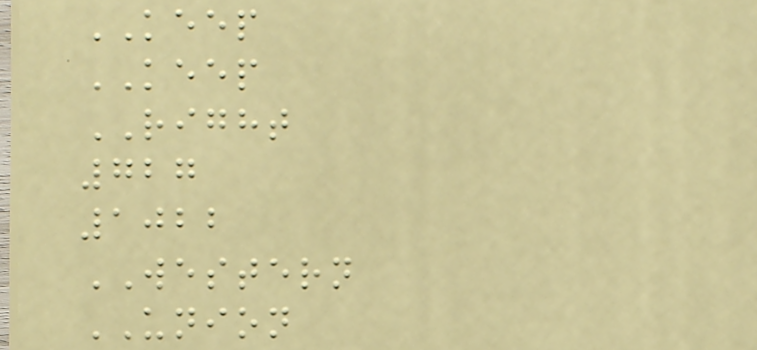KEEP
KEEP
RIGHT
727
1022
WESTERN
UNION
